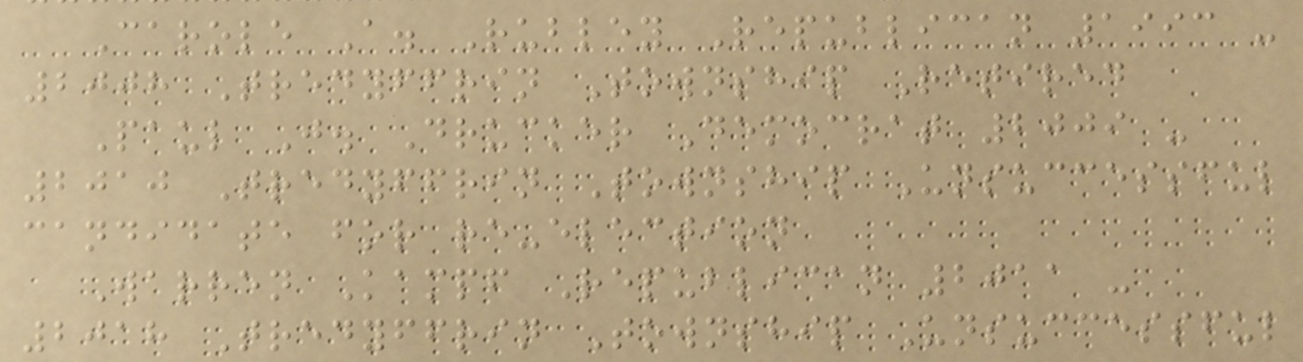Carole A. Rubley Republican 1993 -
2008 Tredyffrin Township Retired
Paul J. Drucker Democrat 2009 -
2010 Tredyffrin Township Unsuccessful
candidate for re-election
Warren Kampf Republican 2011 -
2018 Tredyffrin Township Unsuccessful
